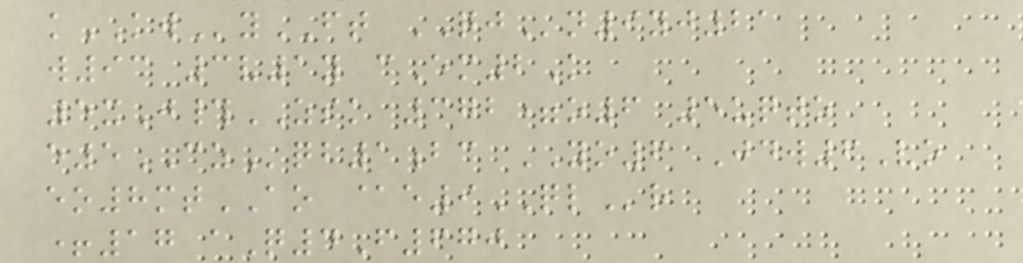kKWyFT QJn9yj21
w93 3v1y cEm2K
5xJ#ZSK 372=o6 5uqto
e5CZqb1bc YO6 Jdw6Vo
eo8mtAO @e9QLr
+17 aQ4F670
